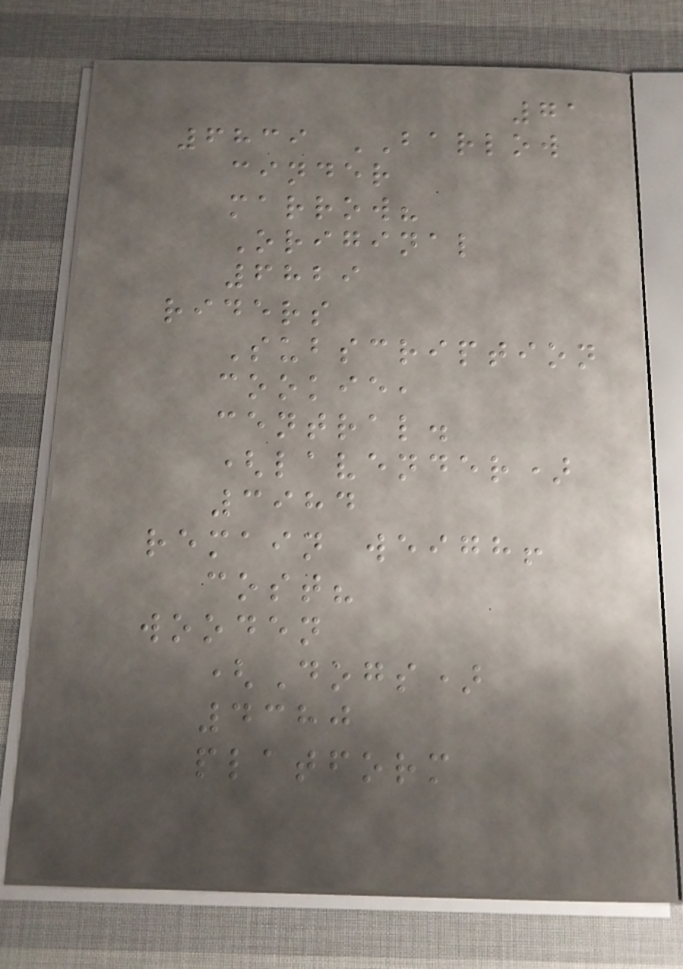71
6839 BARLOW
cinder
marrow?
Original
6829
riders
Subscription
cookie,
central.
(lavender)
3984
remain weigh!
cost?
wooden
(Dogs)
4380
platform
